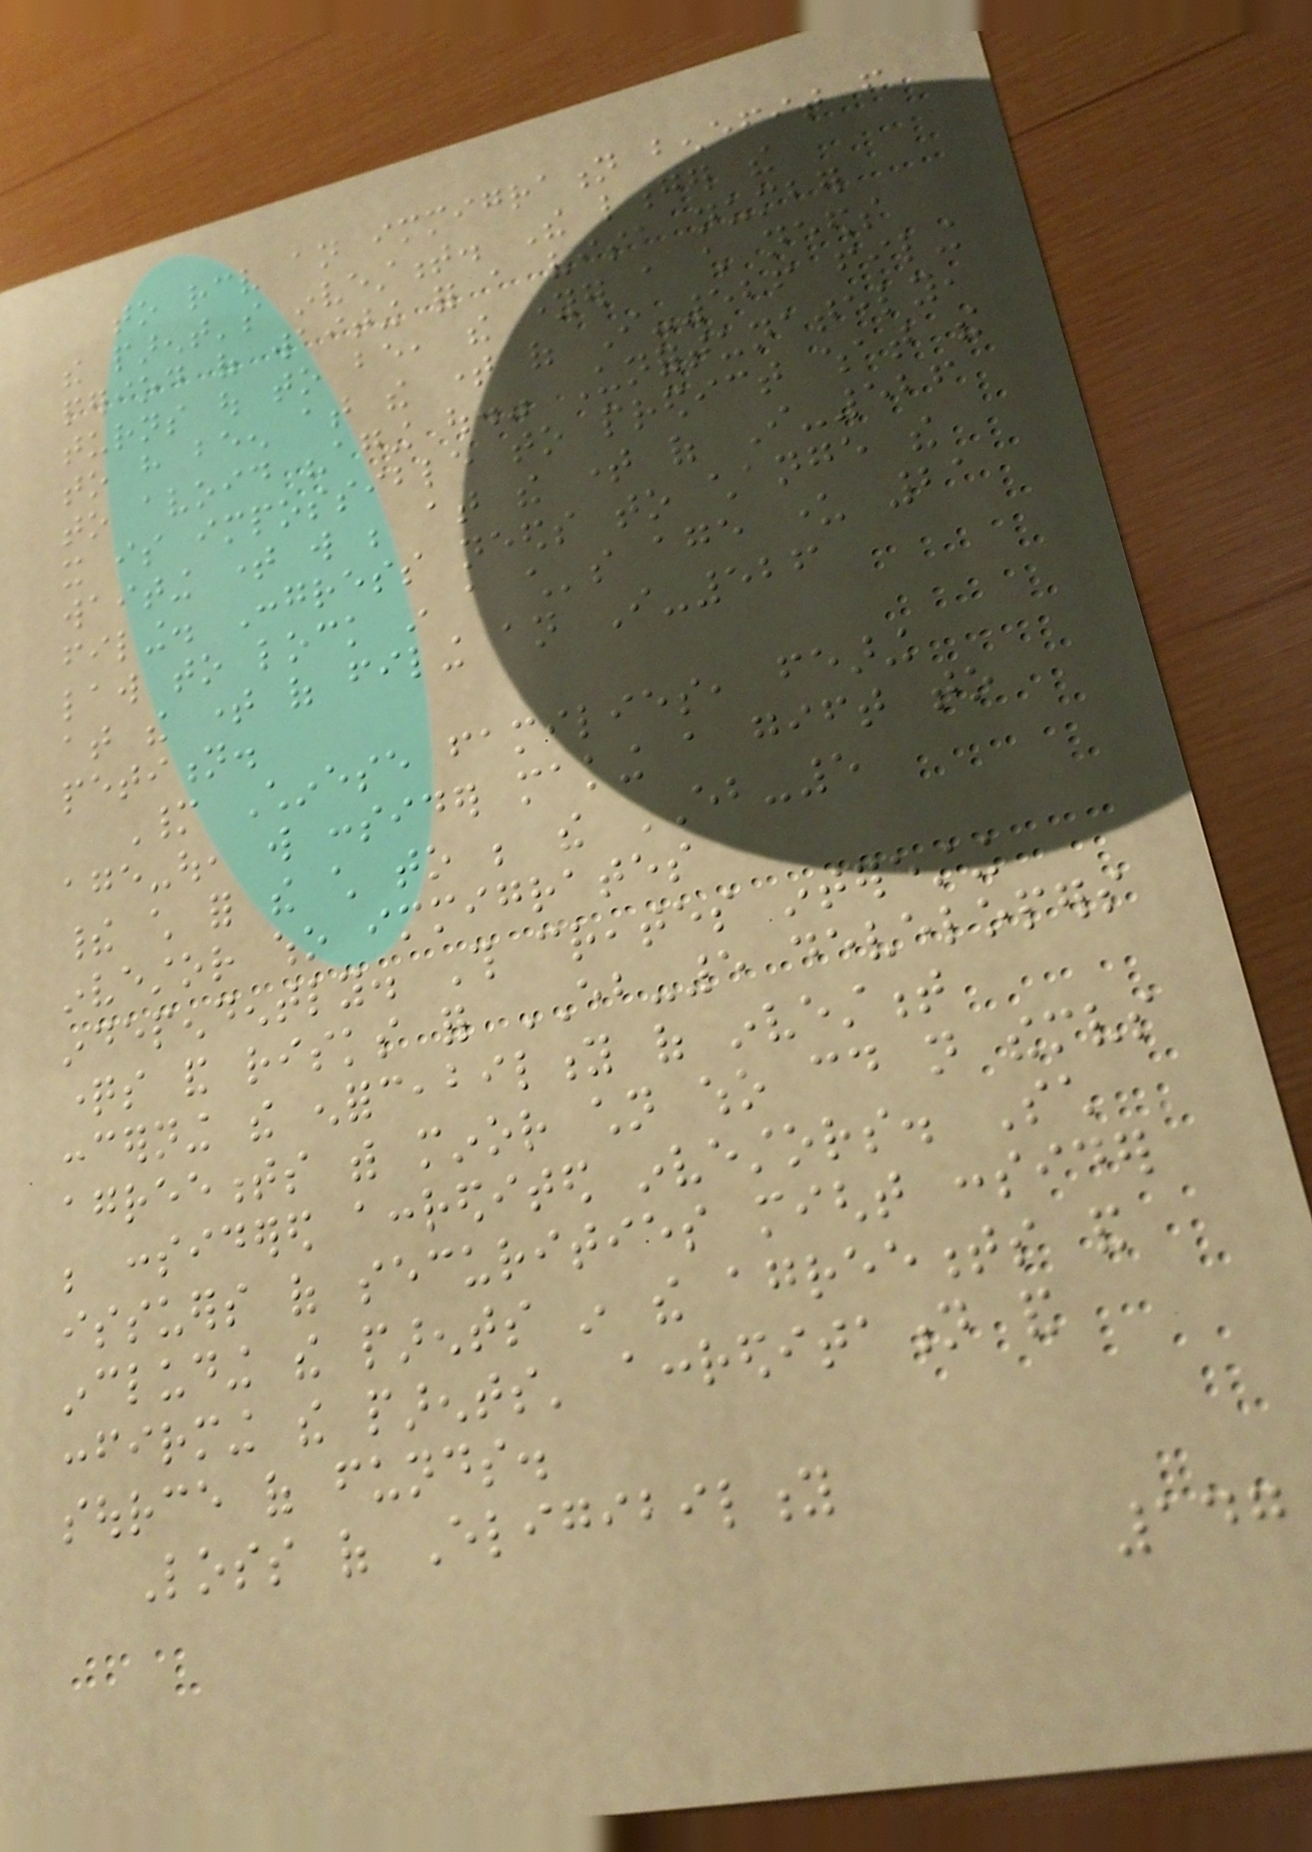to receive an immigration benefit from
the parent's investment. The longer the
period of waiting for a visa number
turns out to be, the younger a child needs
to have been at the time of I-526 filing
to avoid "aging out." Unfortunately,
it is impossible to predict what the
waiting time will be at the time of I-526
filing. Congress needs to change the
law to lock in a child's age under 21
at the time of filing an I-526
petition.
Many Chinese families, fearing
age-out, will consider making a gift to
their child for the child to be the EB-5
investor who immigrates
independently. This creates interesting
questions and risks for EB-5 developers
concerning the enforceability of investment
agreements with minor children who could not themselves
be considered accredited investors. Such
issuers of securities might consider
including the parents in the agreements and
confirming the parents' accreditation and
source of funds.
Loss of Eligibility
147
